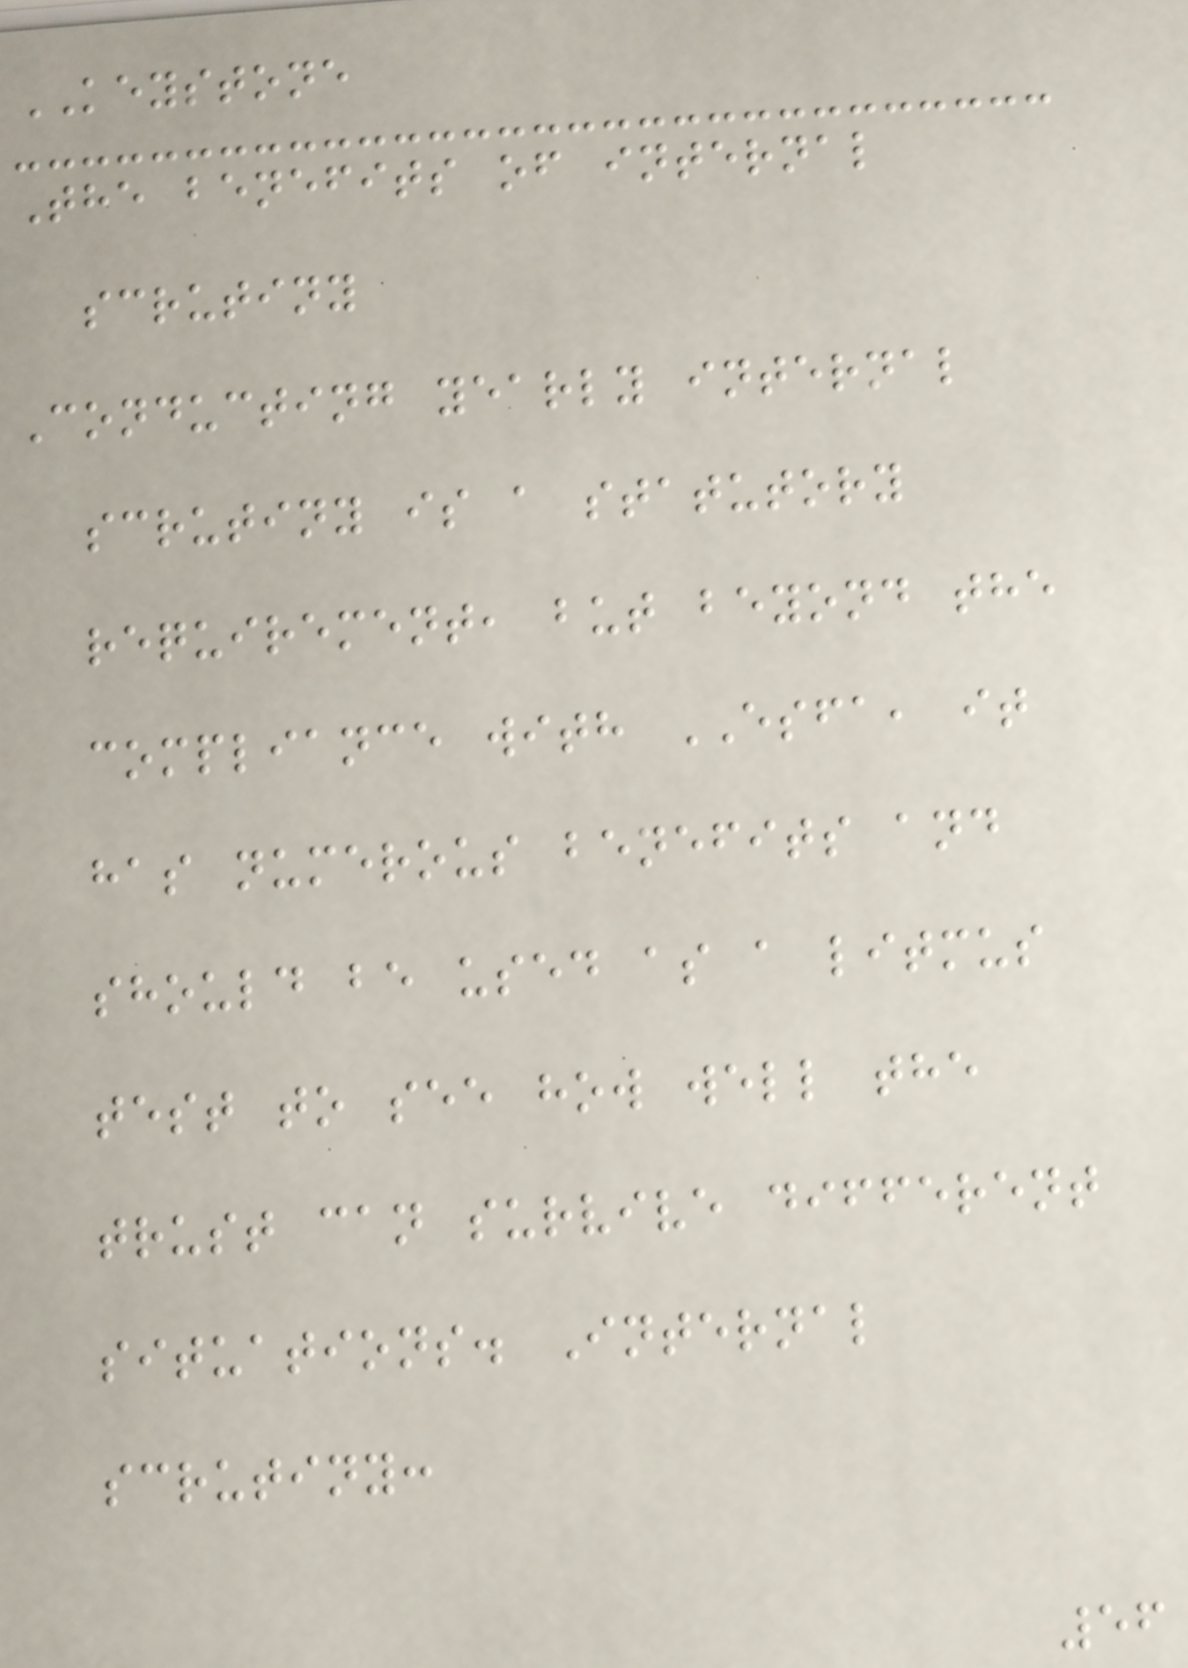KEYSTONE
The benefits of internal
scrutiny
Conducting yearly internal
scrutiny is a statutory
requirement, but beyond the
compliance with ESFA, it
has numerous benefits and
should be used as a litmus
test to see how well the
trust can survive different
situations. Internal
scrutiny:
56
